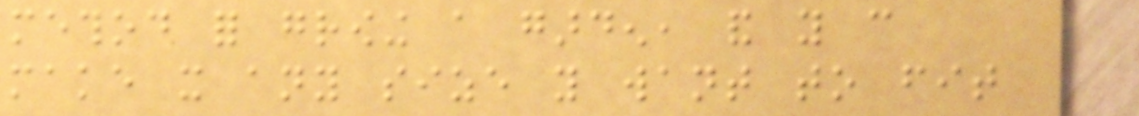method for growing a garden, and you can
make it any size you want to fit
